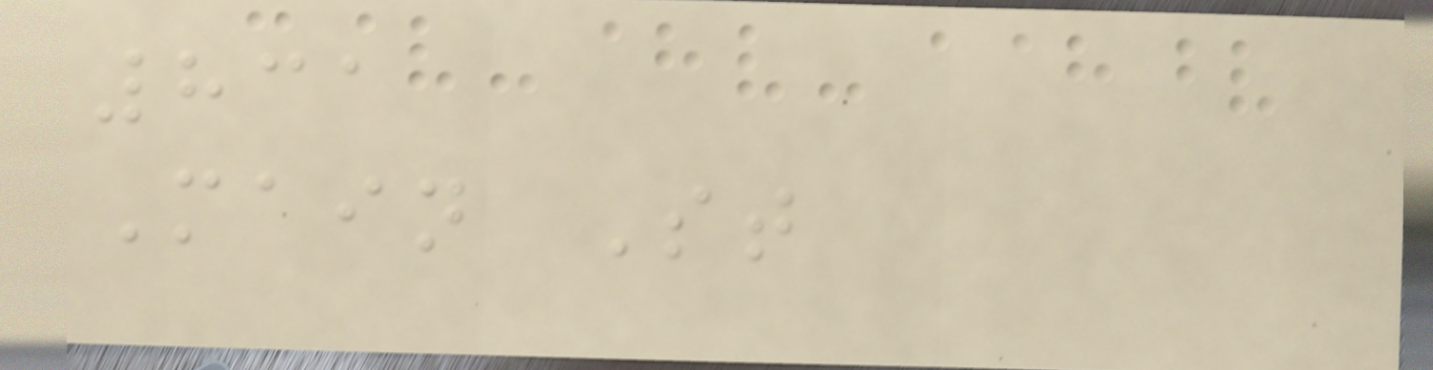831
Main St
